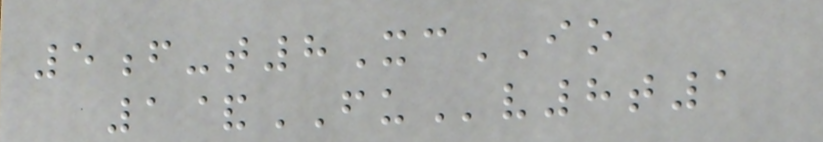5f-t8XcIO
1&FUv8t1
